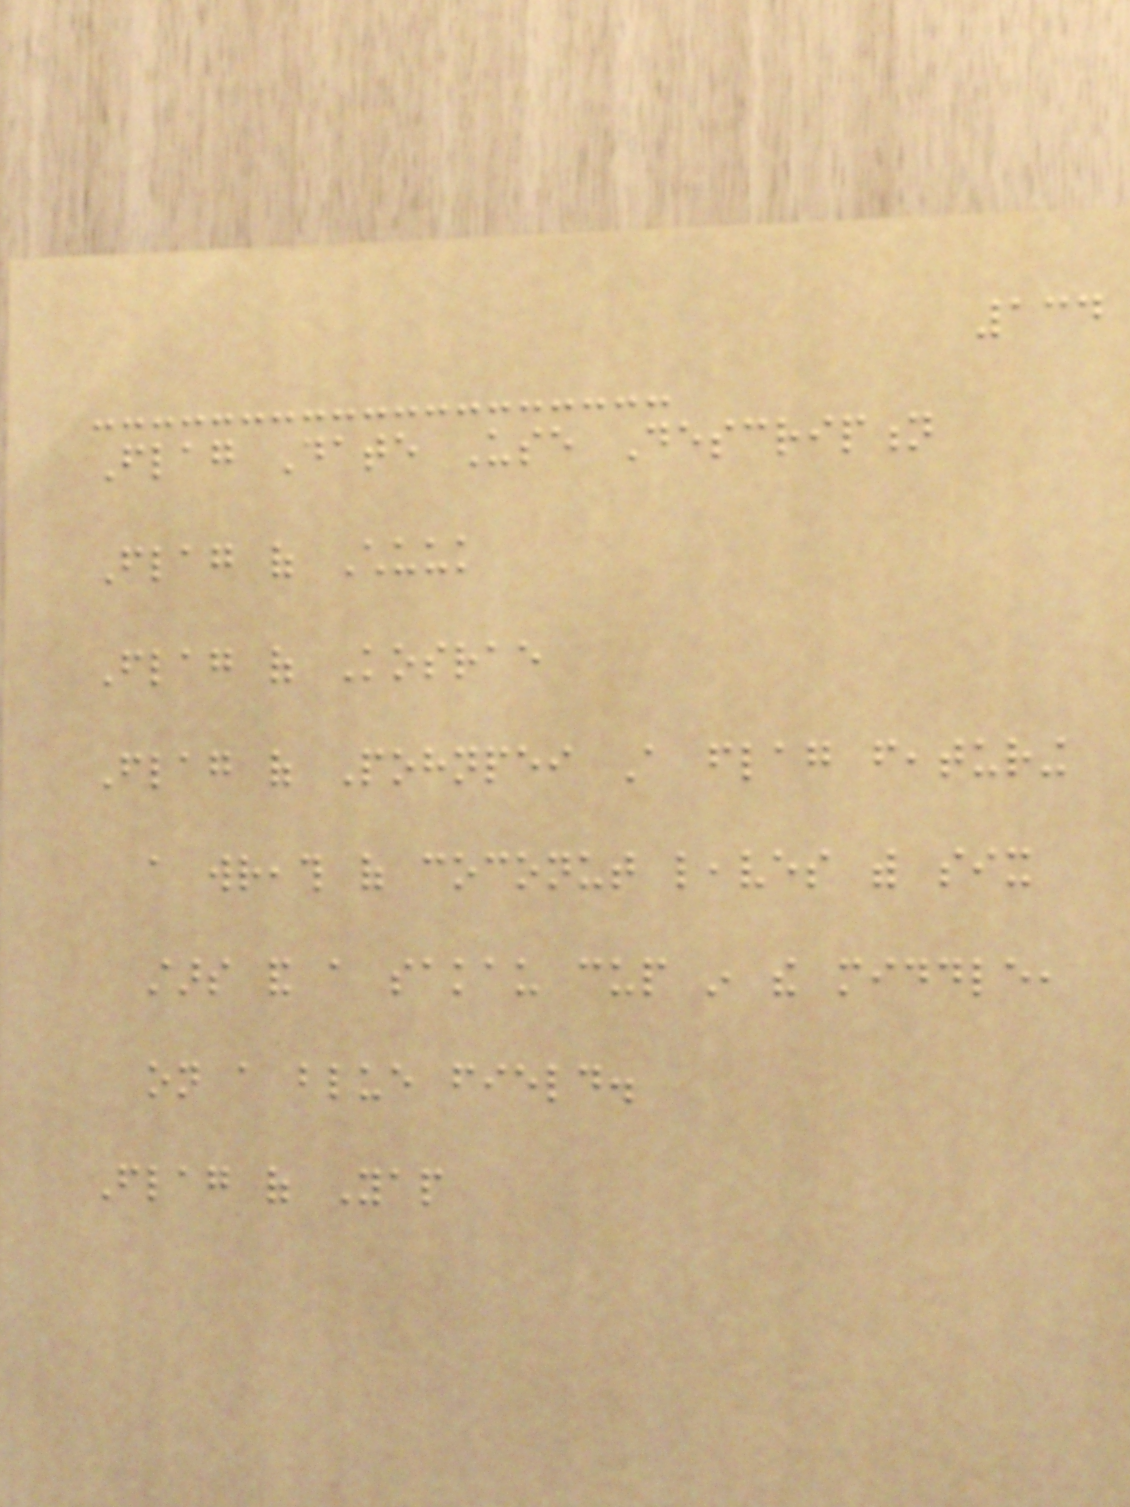134
Flag Date Use Description
Flag of Chuuk
Flag of Kosrae
Flag of Pohnpei A flag featuring
a wreath of coconut leaves with six
stars and a sakau cup in the middle,
on a blue field.
Flag of Yap
